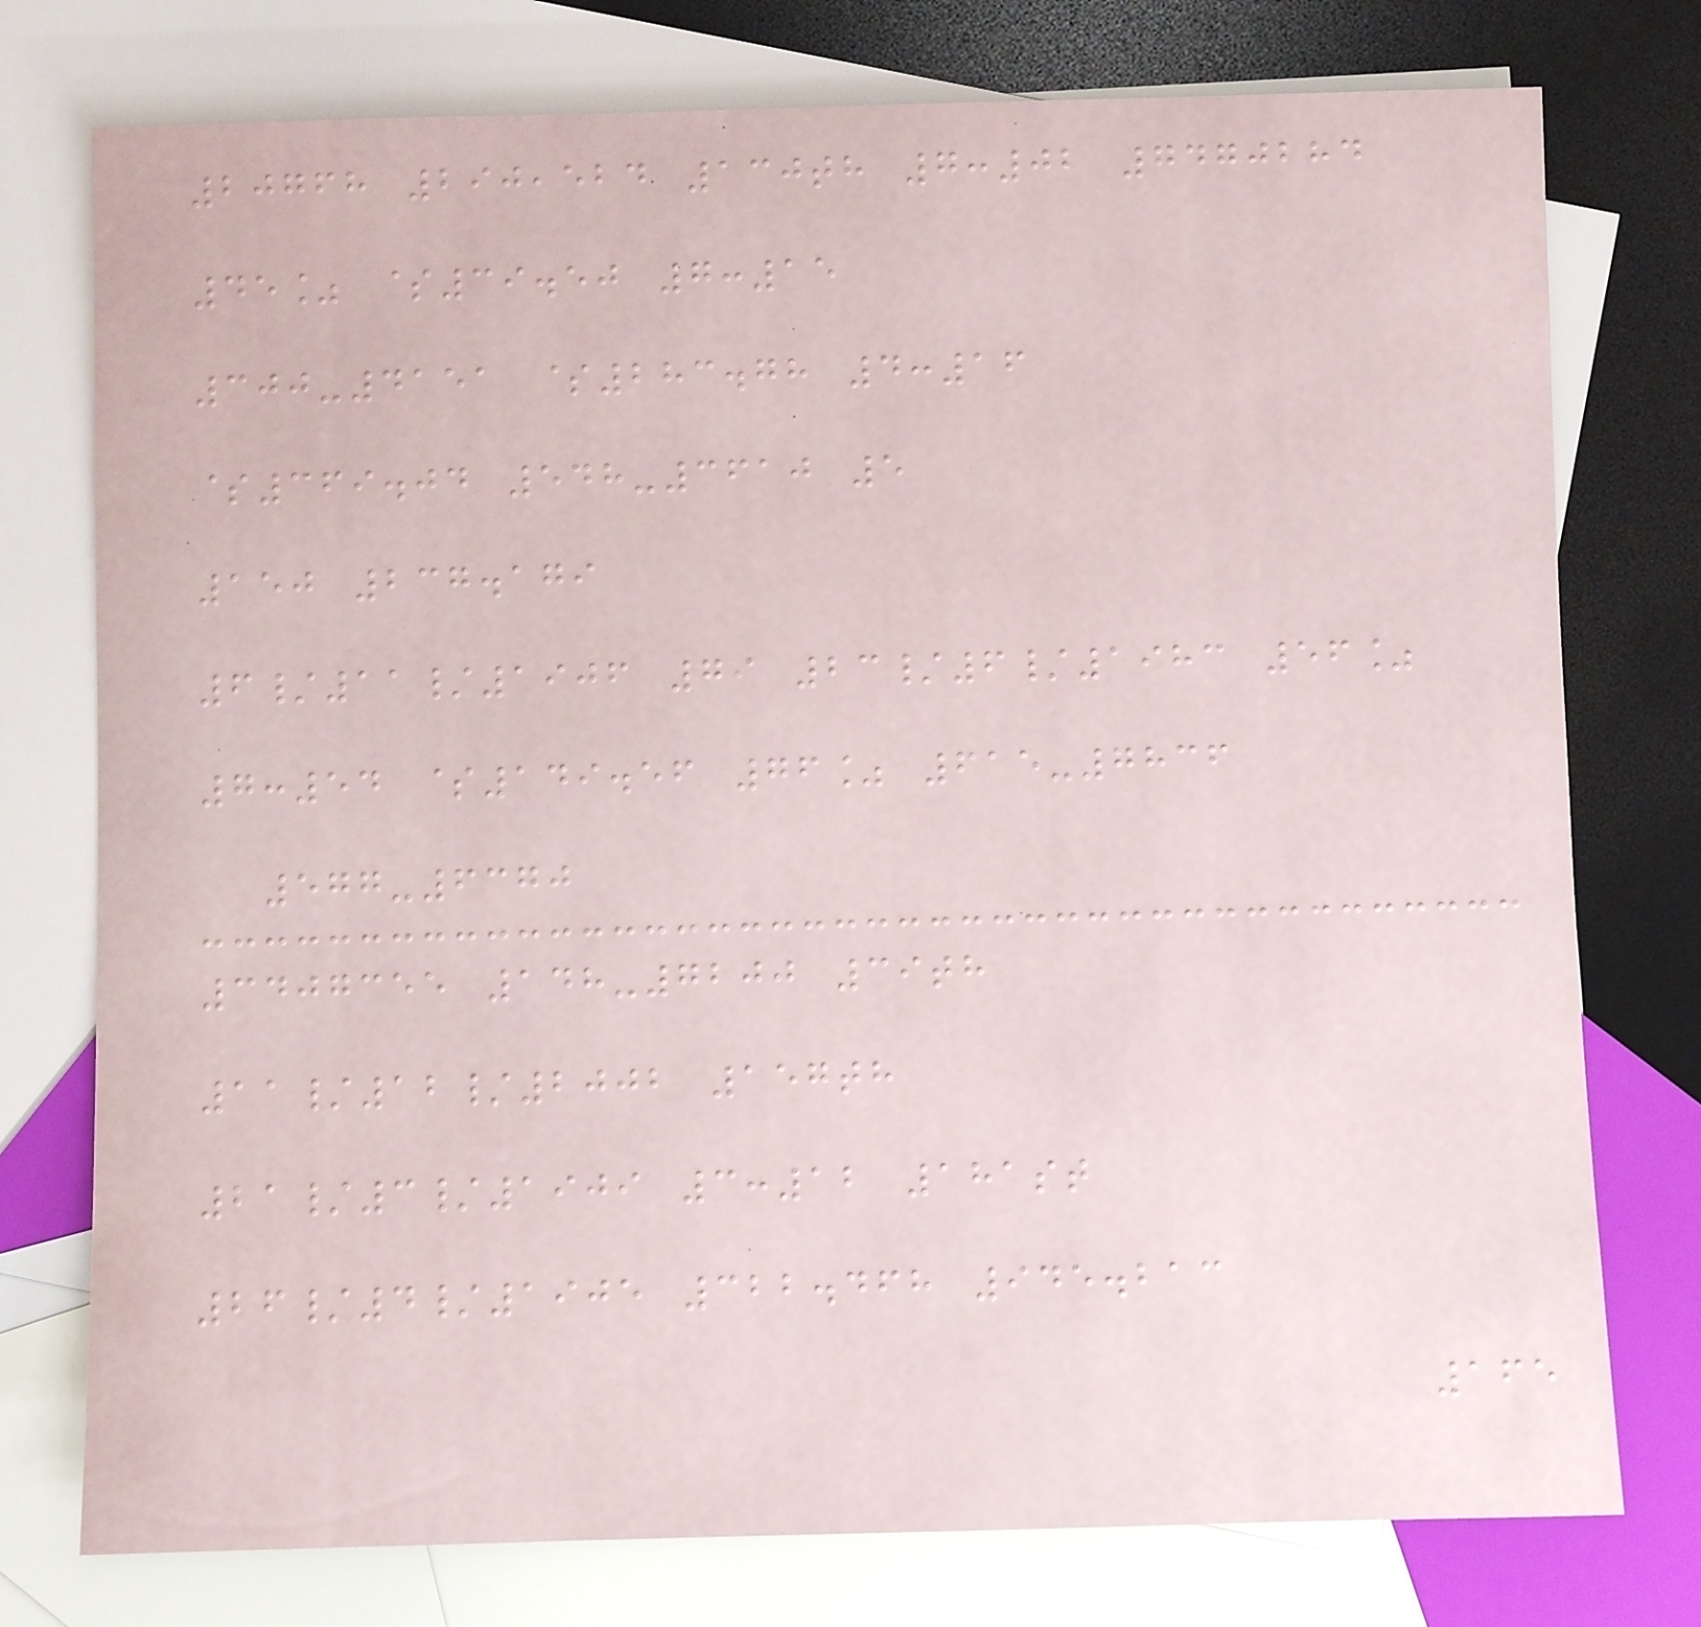20768 290,524 130th 7:02 7470284
45% $39.50 7:15
300-4151 $283.78 4:16
$369.04 548-3610 5
150 237.179
6/11/1906 79 23/6/1983 56%
7:54 $149.56 76% 615-7836
577-6370
3407355 148-7200 39th
11/12/2002 157th
21/3/1909 3:12 181st
26/4/1905 322.468 945.213
165
